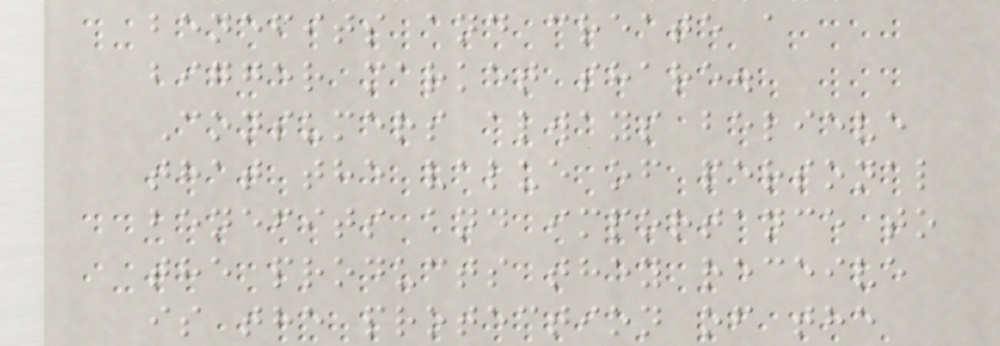benefits and create a
bigger market share.
Consumers always believe
that the value of personal
benefits and importance to
the products they receive
is the protection of the
